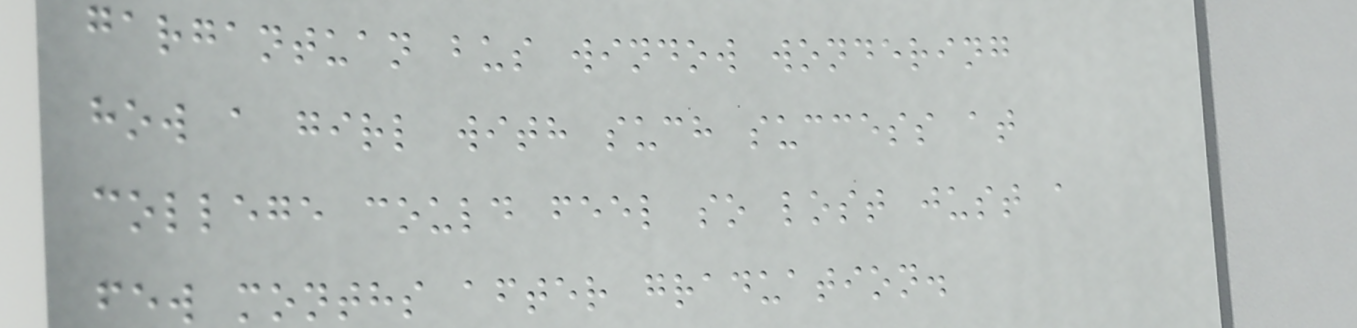gargantuan bus window wondering
how a girl with such success at
college could feel so lost just a
few months after graduation.
